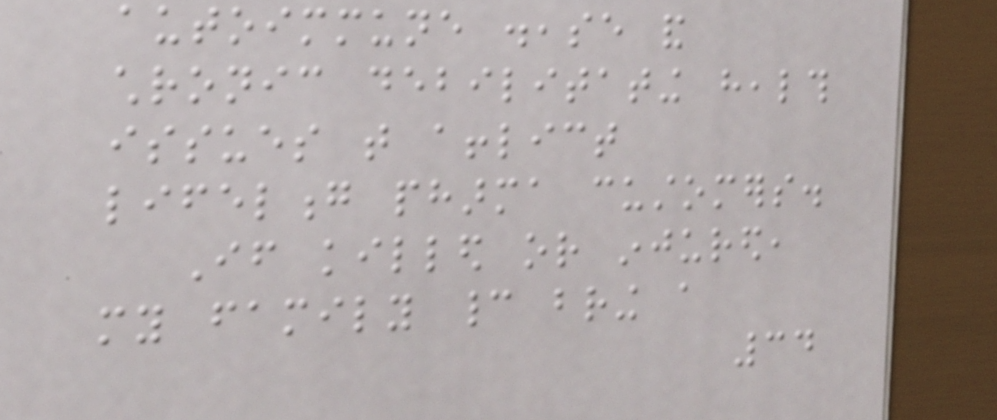autoimmune disease and
chronic debilitating health
issues that afflict
lifelong pharma customers.
If killed or injured,
my family cannot bring a
34
